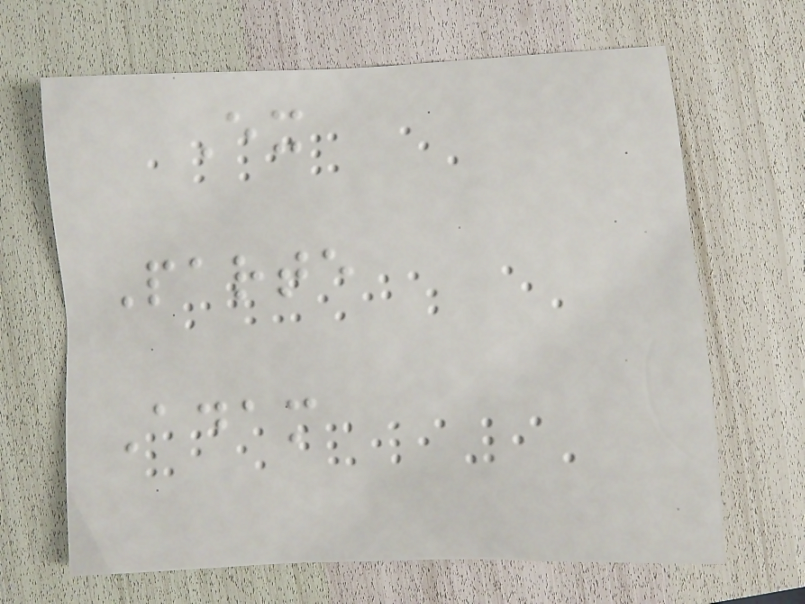Ex
Parte
Adam
